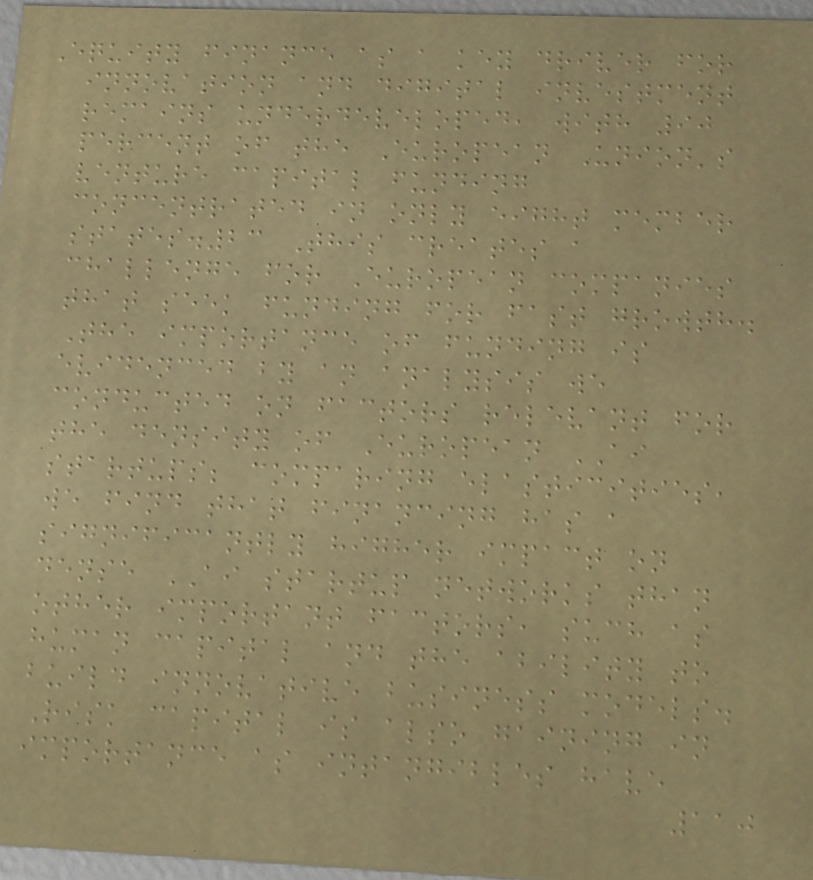Equity finance as a key driver for
innovation and digital investment
remains underdeveloped, with 90
percent of the European Union's
venture capital funding
concentrated in only eight member
states.23 This creates a
challenge for European companies
that seek funding for fast growth.
The importance of funding is
evidenced by an analysis we
conducted on factors relevant for
the density of European AI
startups; comparing elasticities,
we find that financing has a
significantly higher impact on
dense AI startup networks than
other important factors, such as
human capital and the ability to
build innovative business models.
Risk capital is also gaining in
importance as intangibles have
110
